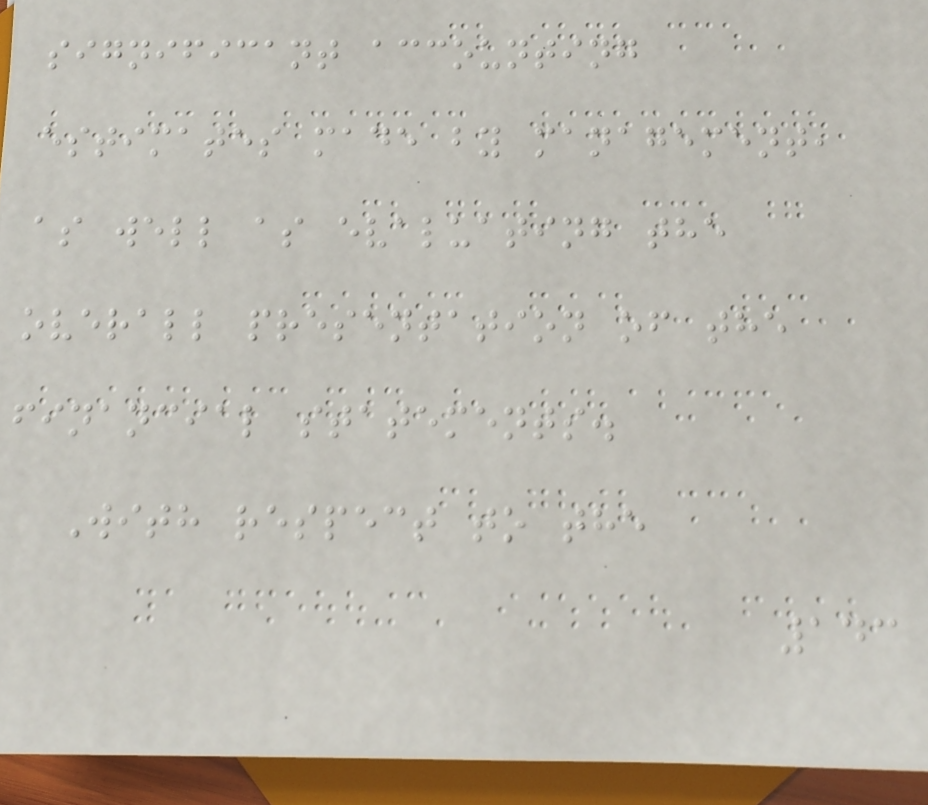significant accounting
estimates made by management,
as well as evaluating the
overall presentation of the
financial statements.
With respect to the
143
